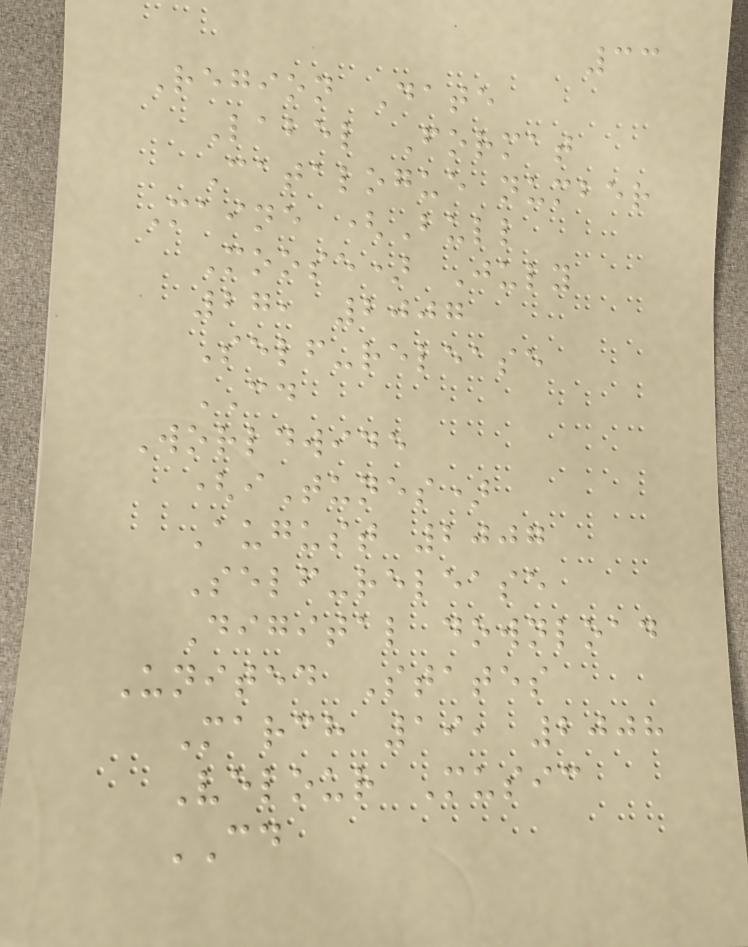33
Region Date
Label Format
Catalogue number
Maine (Bull
Moose) July
27, 2007
Self-release
CD
Worldwide
(iTunes)
August 2007
Self-release
Digital download
United States
March 19, 2008
Velour Music
CD
